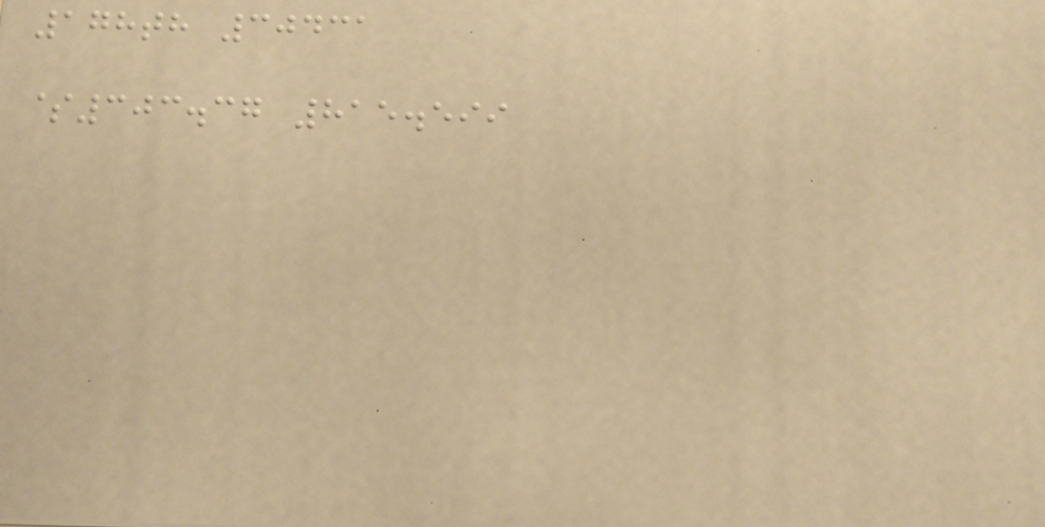178th 30431
$303.37 815.599
